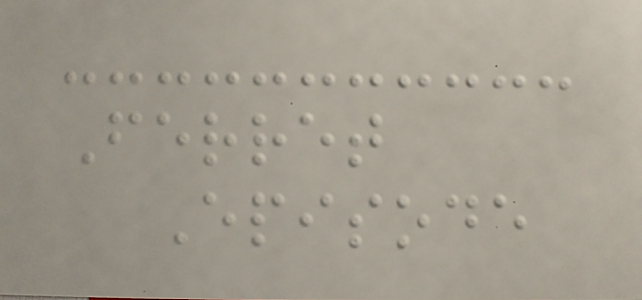Ferret
Episode
